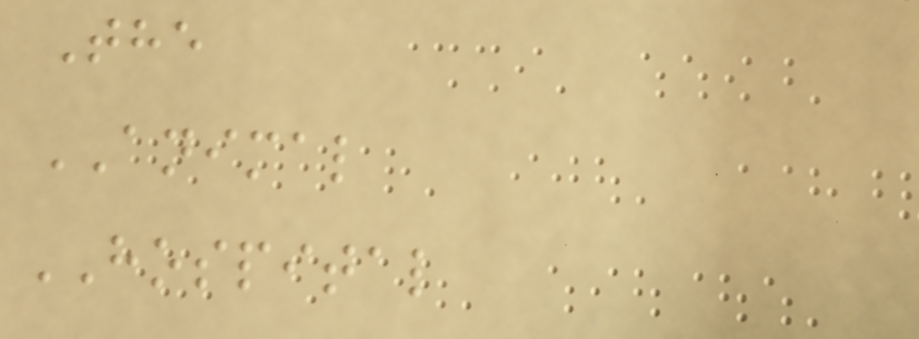The
ANIMAL
HOSPITAL
